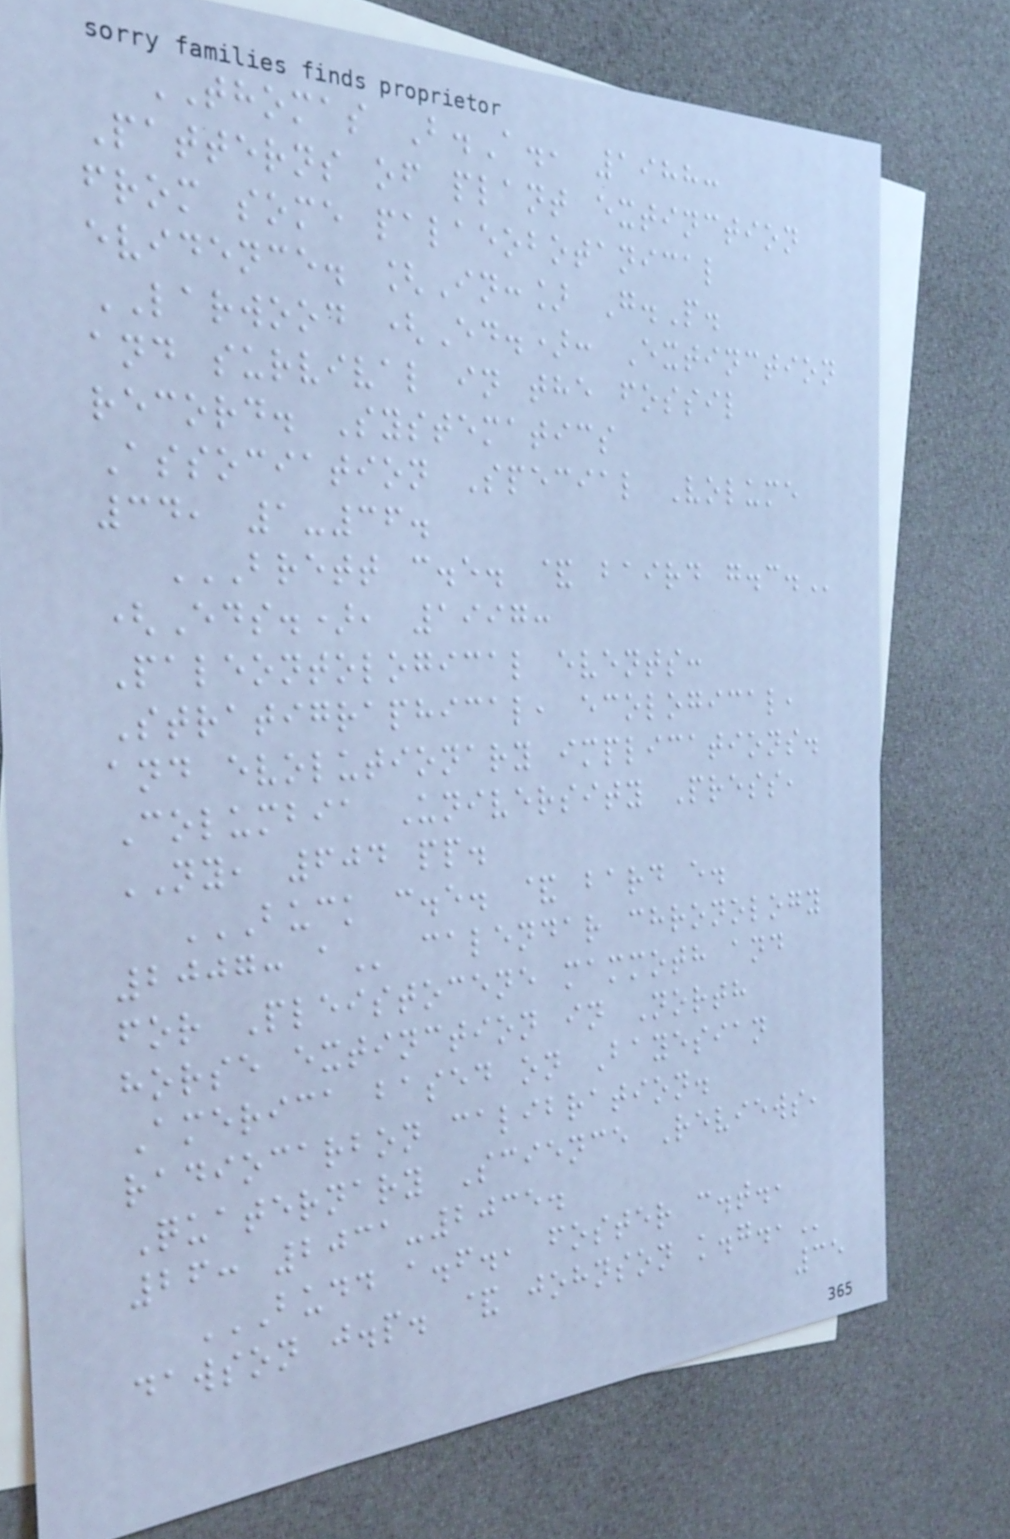THOMAS B.A., 1988:
Patterns of plant extinction
from some palaeobotanical
evidence. [In:] G.P.
LARWOOD (Ed.): Extinction
and survival in the fossil
record. Systematics
Association Special Volume
34, 1-36.
BRETT C.E. & BAIRD G.C.
(Eds.), 1997:
Paleontological events:
Stratigraphical, ecological,
and evolutionary implications.
Columbia University Press,
NY, 604 pp.
BUCK C.E. & BARD E.
2007: A calendar chronology
for Pleistocene mammoth and
horse extinction in North
America based on Bayesian
radiocarbon calibration.
Quaternary Science Reviews,
26: 2031-2035.
BUDD A.F., FOSTER C.T.,
DAWSON J.P. & JOHNSON K.G.,
35
